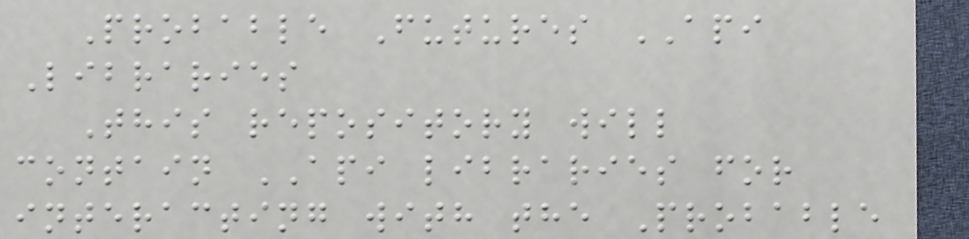Probable Futures API
Libraries
This repository will
contain API libraries for
interacting with the Probable
